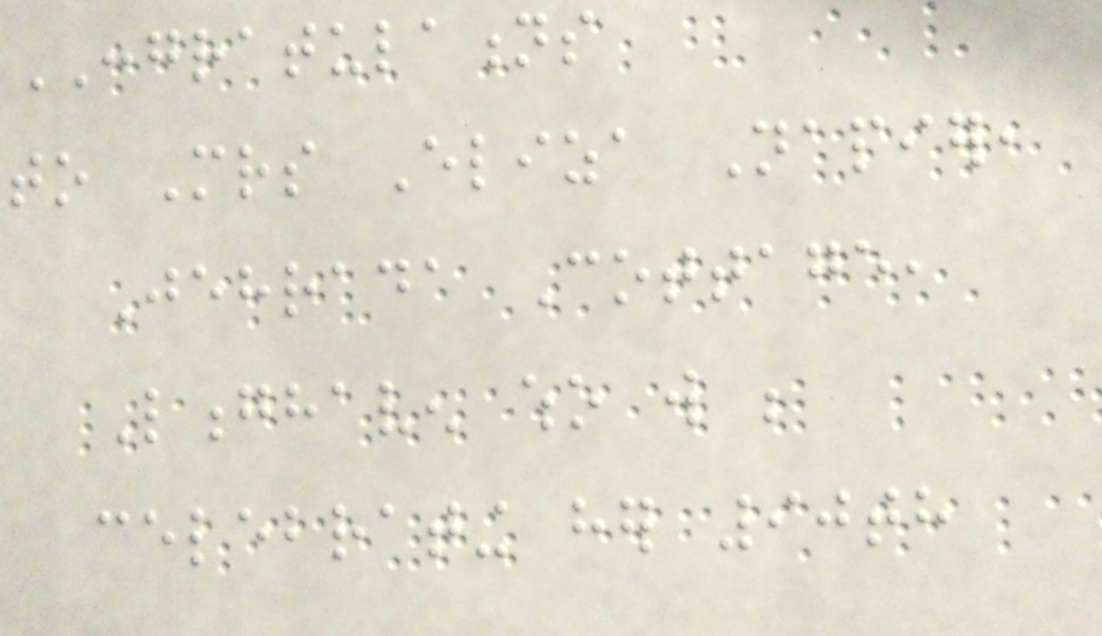CONGRATULATIONS
to Mrs Eliza Napier,
Jehrada Cottage,
Longhaven who will be
celebrating her 90th
